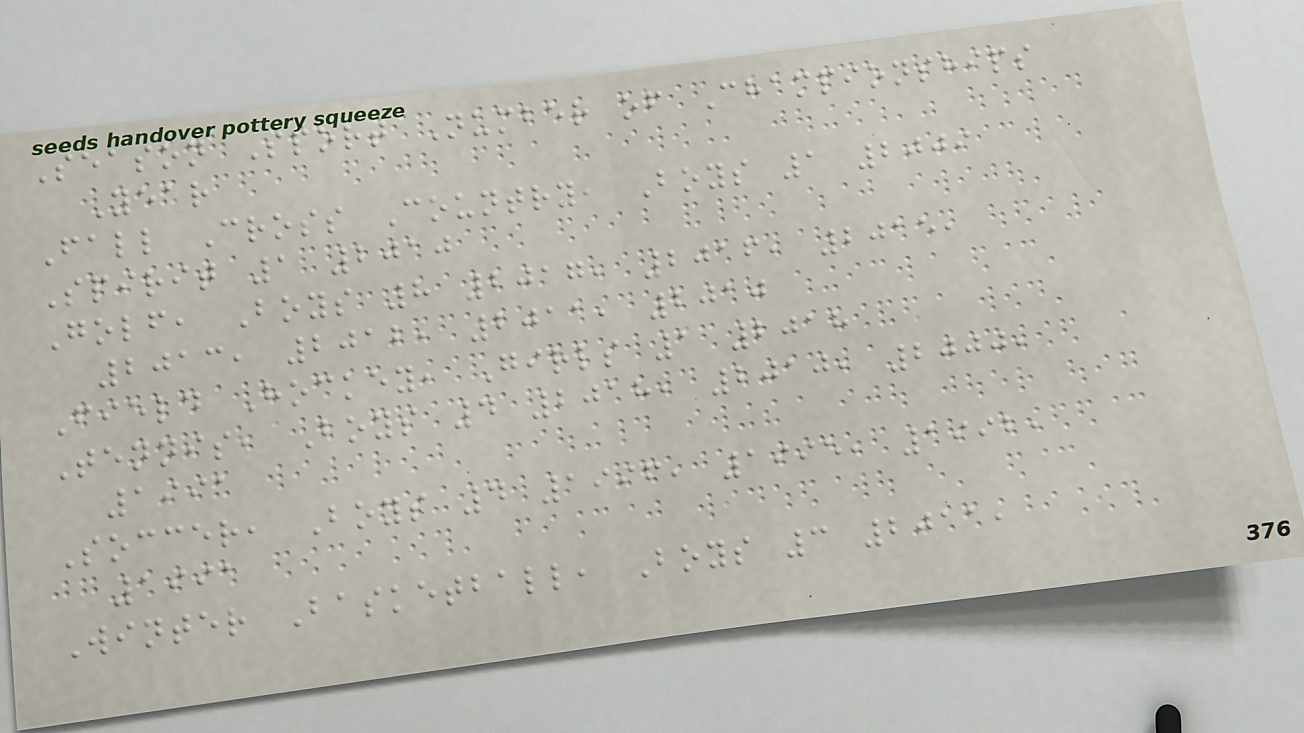Season Sport Number of Championships
Year
Fall Cross Country, Boys 1 2009
Spirit 1 2010
Golf, Boys 8 2017, 2016, 2015,
2013, 2012, 2011, 2010
Field Hockey, Girls 1 2018
Tennis, Boys 4 2018, 2010, 2000,
1991
Soccer, Boys 4 1996, 1995, 1992,
1991
Winter Basketball, Boys 3 2011,
